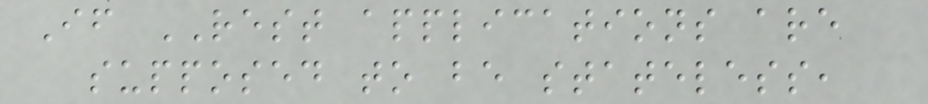If REST applications are
supposed to be stateless,
